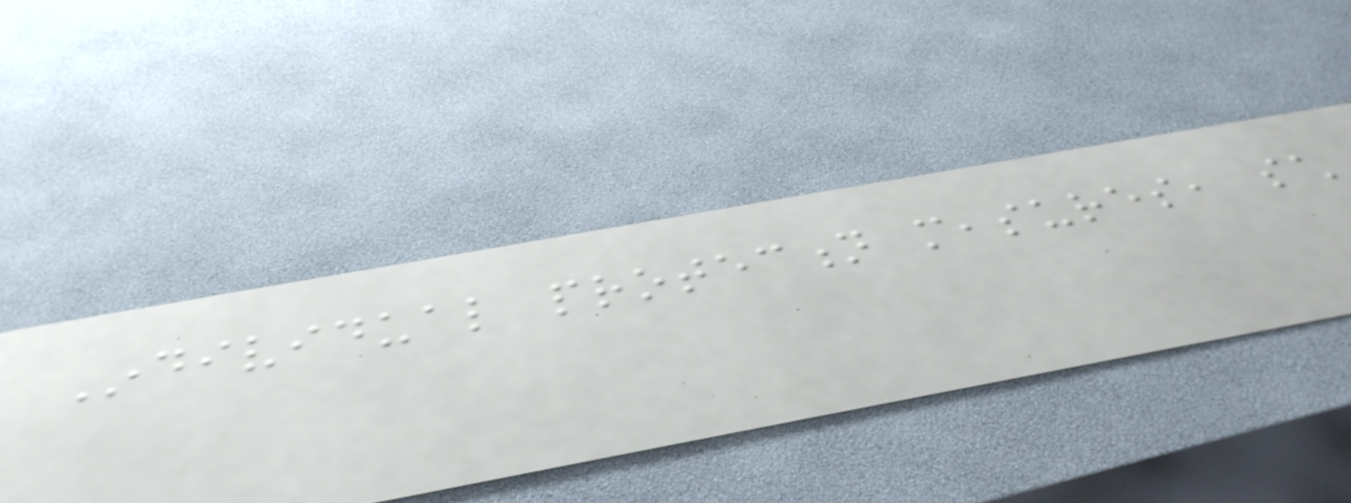Individual protection measures, such
